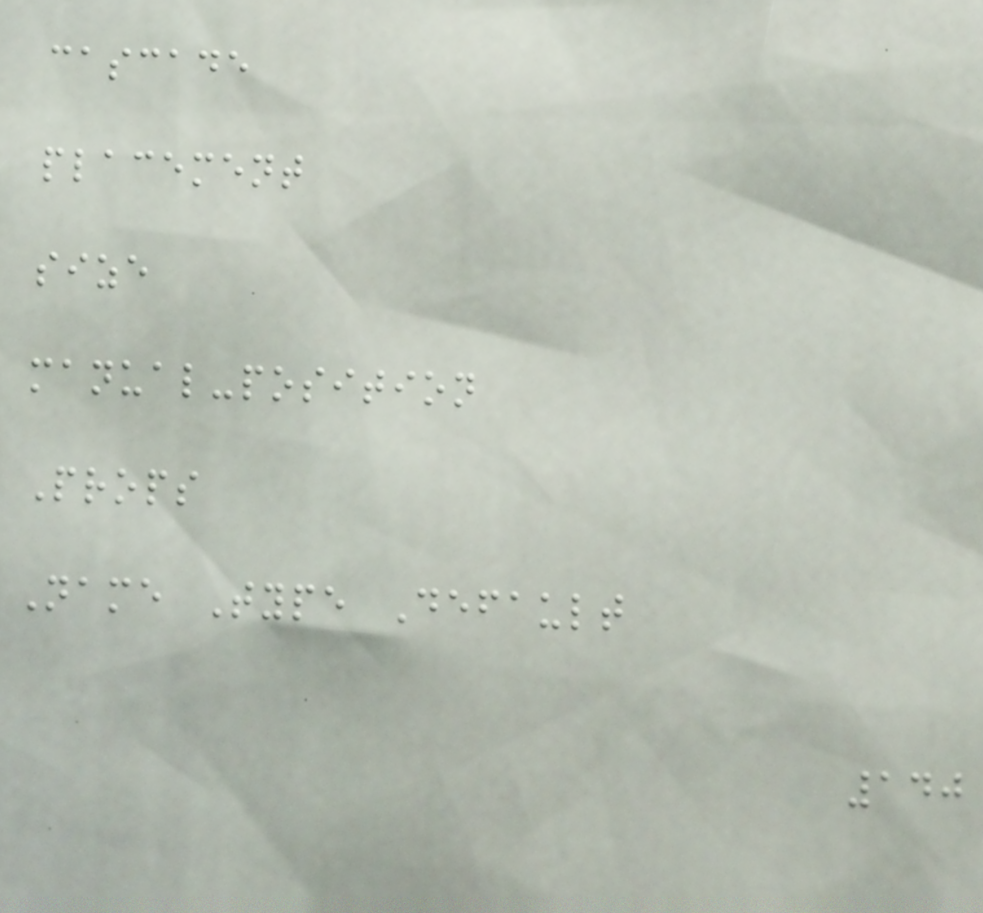cascade
placement
size
manual-position
Props
Name Type Default
140
